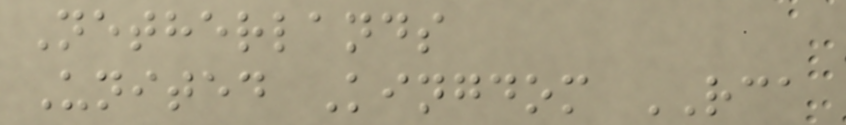Netherlands
United Kingdom RCA
